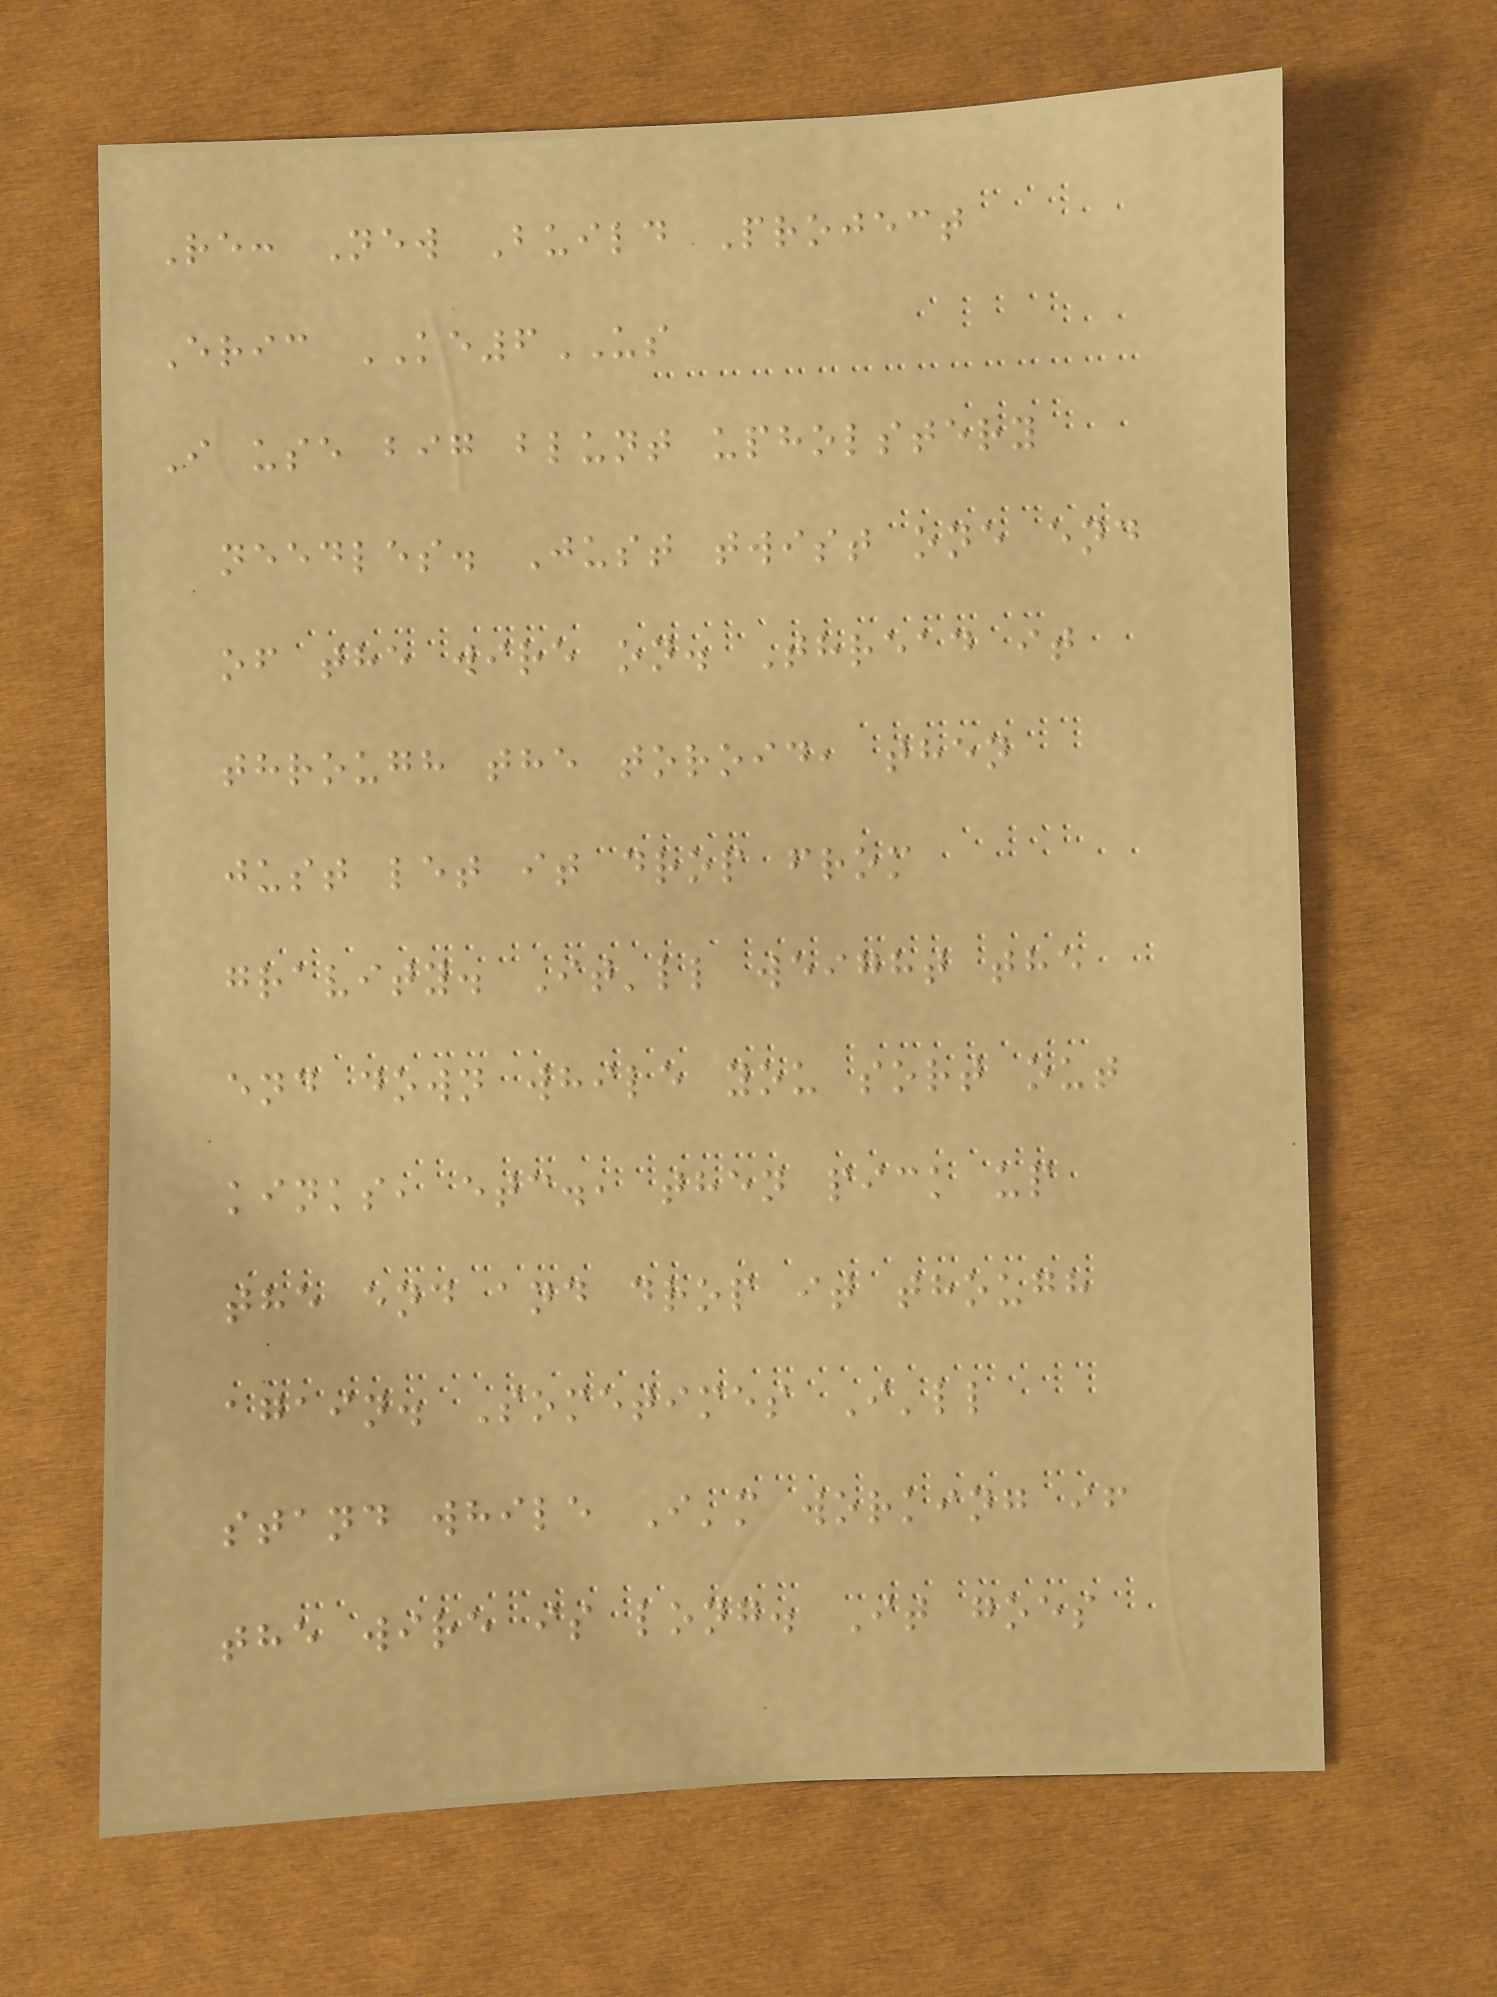Re: New Build Project
Eric KE6US
I use big blunt upholstery
needles. Just twist one end
of the wire on. Thread it
through the toroid, then
just let it drop from
gravity. It'll weight the
end down while you sort out
kinks, etc., then pick up
the end and drop it though
again. Sometimes I'll
stand while I'm working if
the wire is long. It goes
